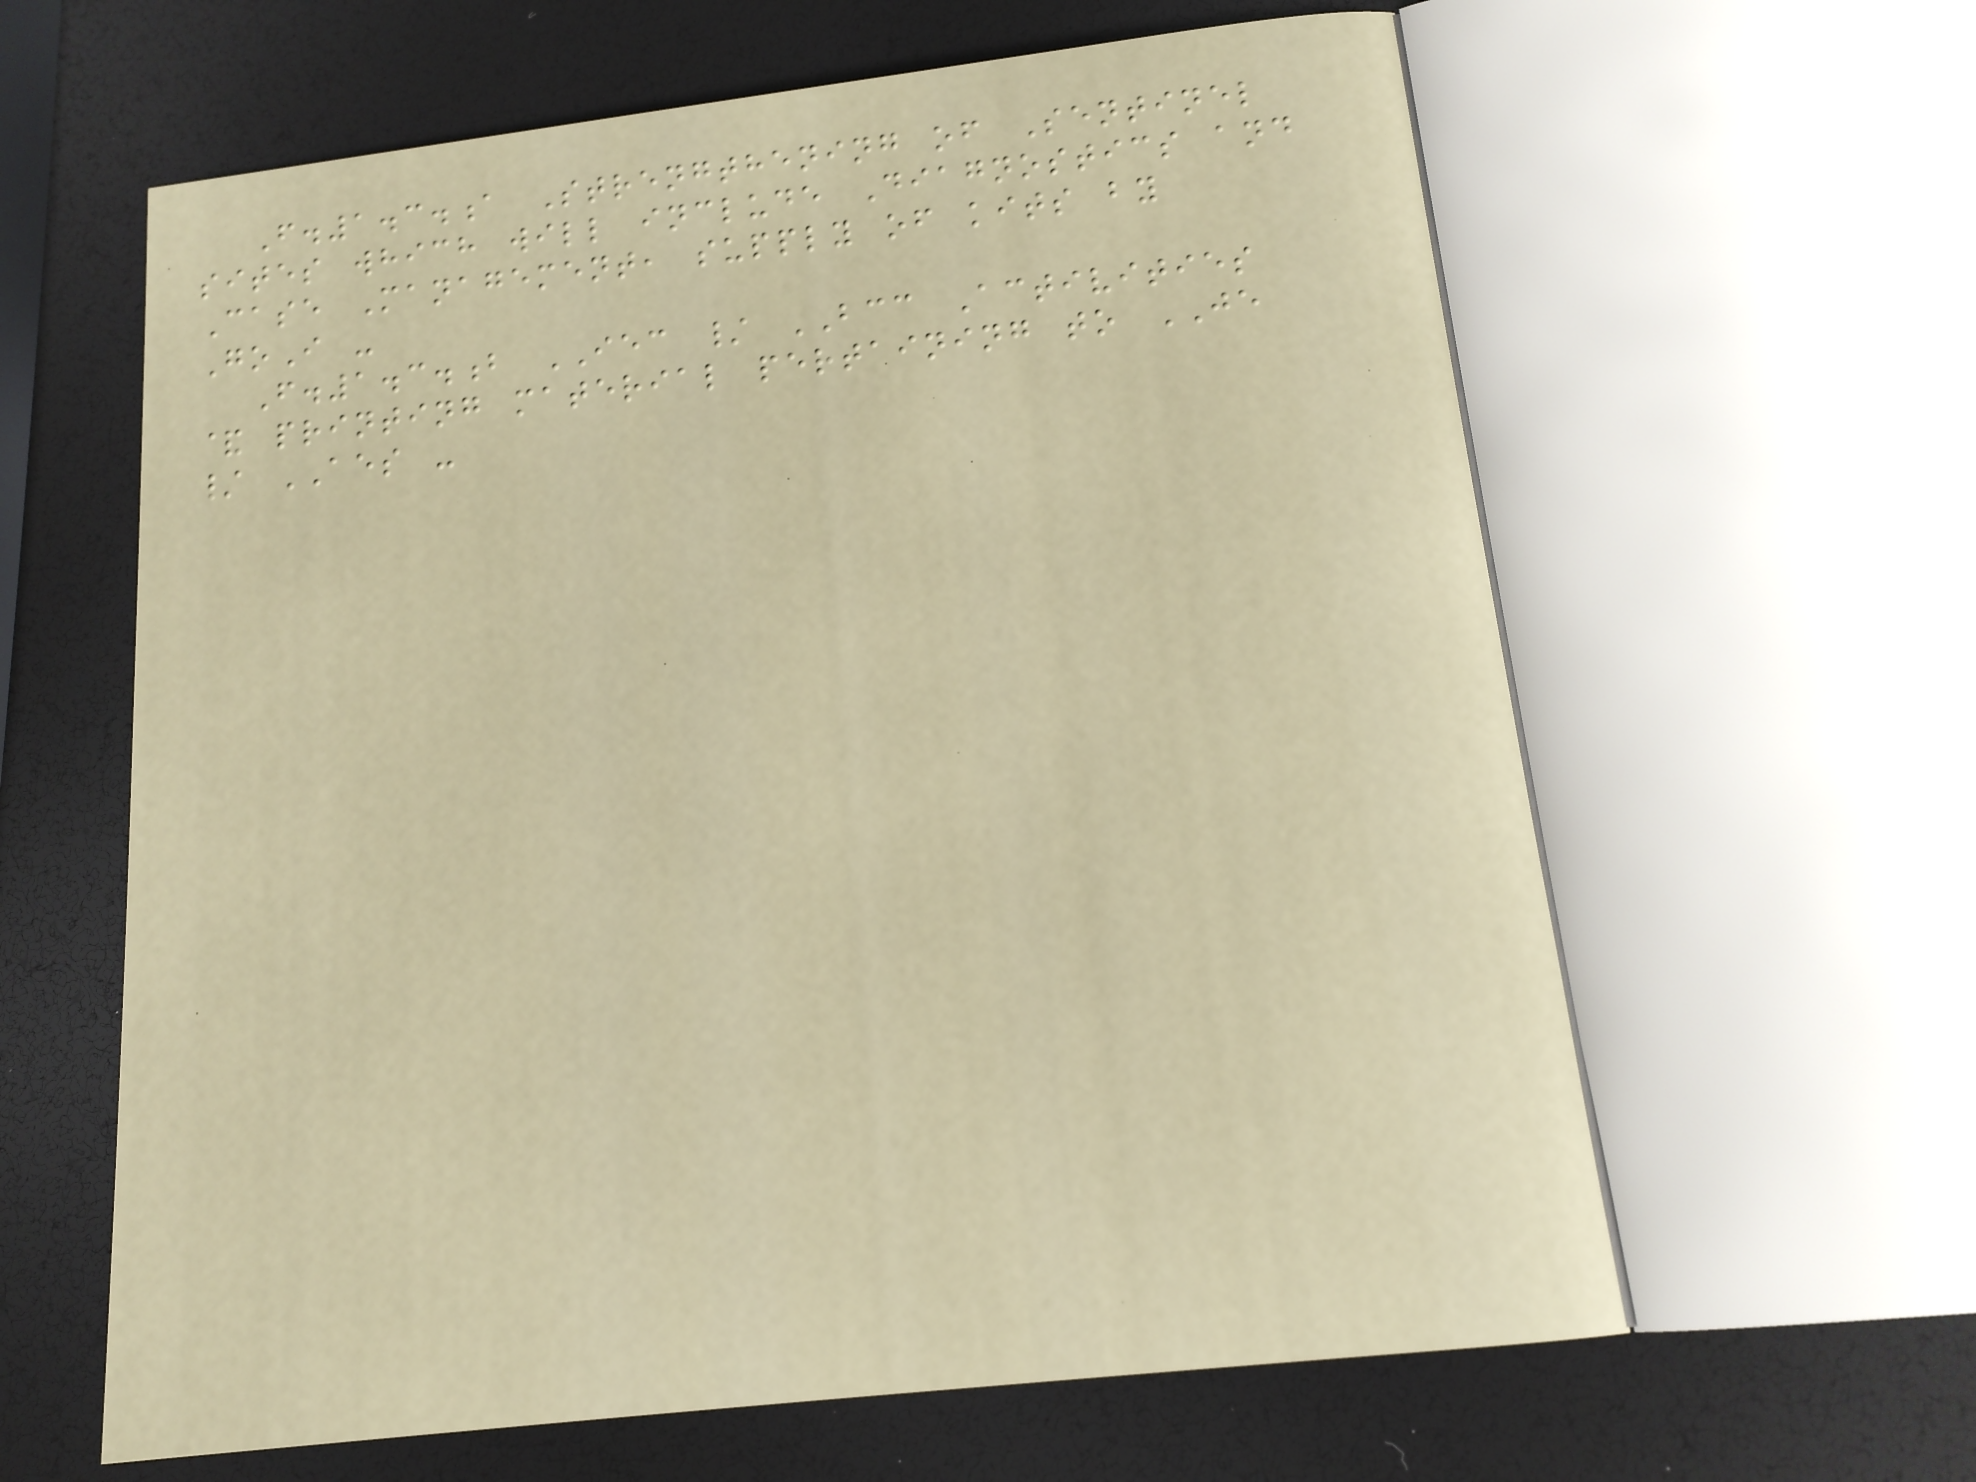F.1.3.a Strengthening of Sentinel
sites which will include Diagnostics and
Case Management, supply of kits by
GoI -
F.1.3.b IEC / BCC Activities
& printing material pertaining to JE
/ AES -
